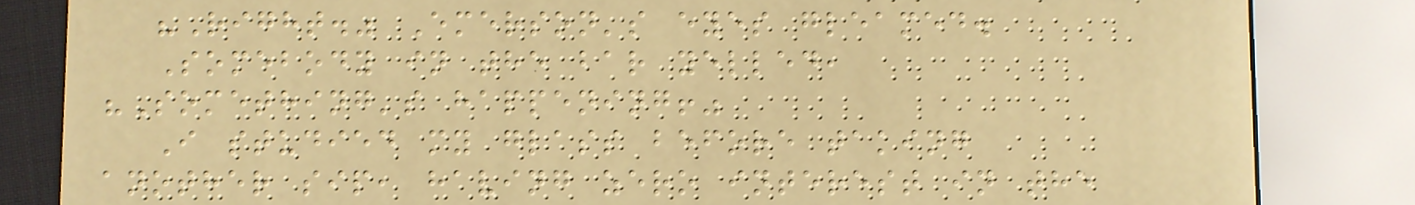"Right." Emerson's eyes gleamed.
Somebody in the bar yelled,
"Something's happening!"
I studied my glass before taking
another sip, having zero interest in the
